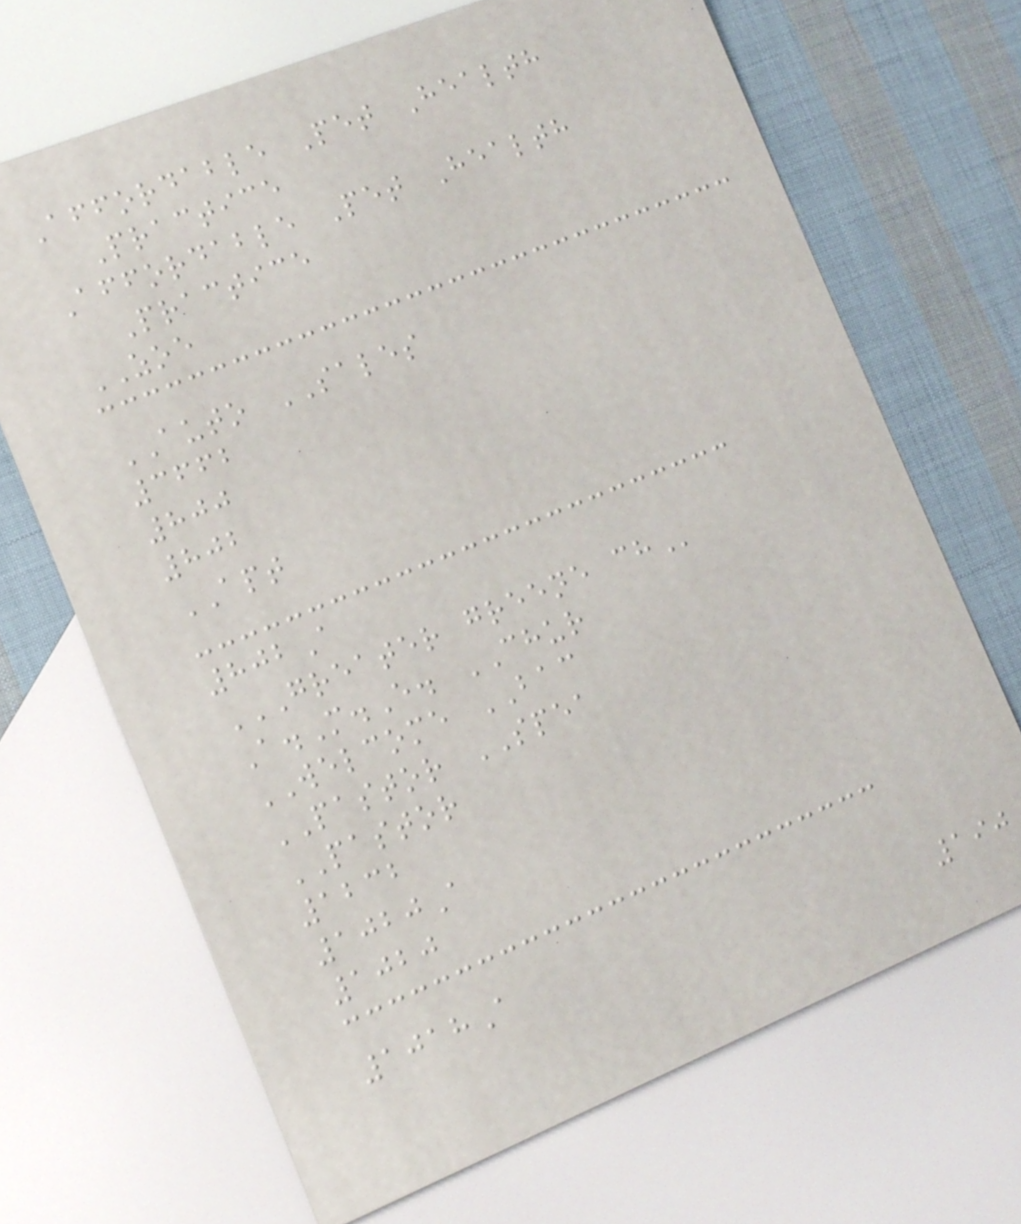Affordable Pet Health
Practice
Affordable Pet Health
Practice
ZOE
AUTO SALES
3662
800
802
APT
802A
GREATER GREENE CH
A.M.E. CHUR
WELCOME BAC
PASTOR SPEA
PASTOR
1232
1020A
1020
1018A
190
